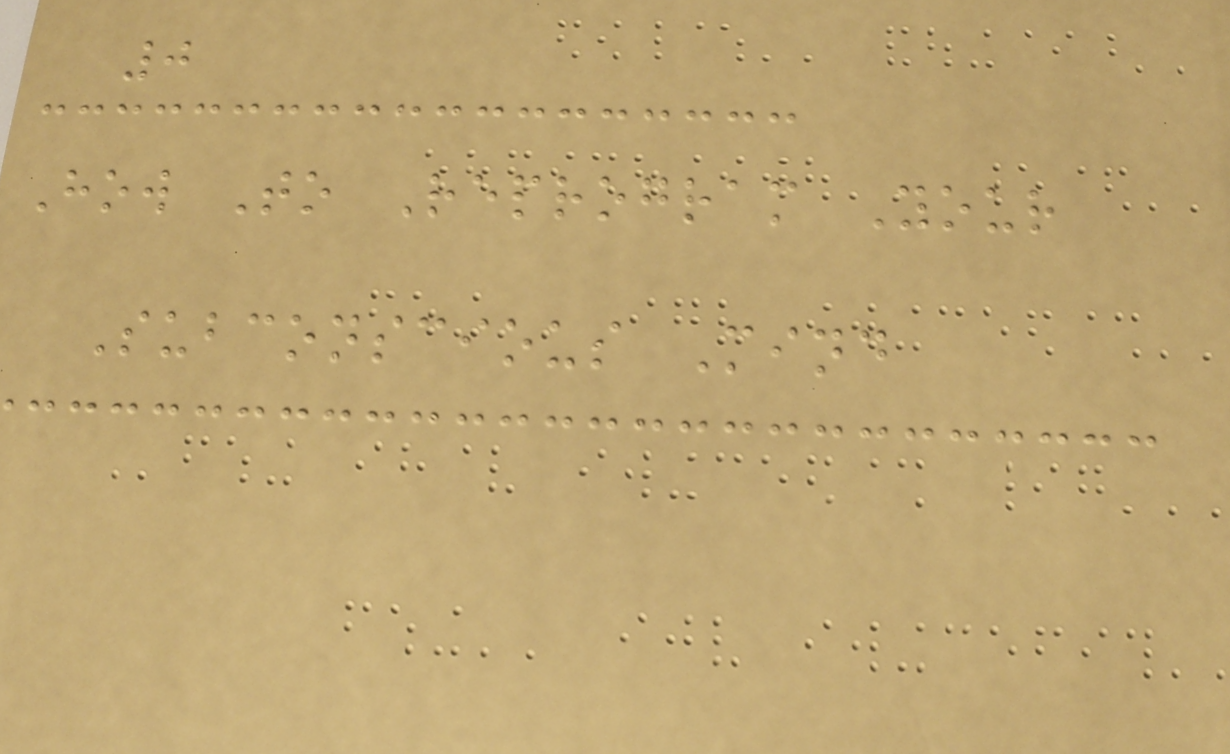0
How To Reprogram Your
Subconscious Mind
